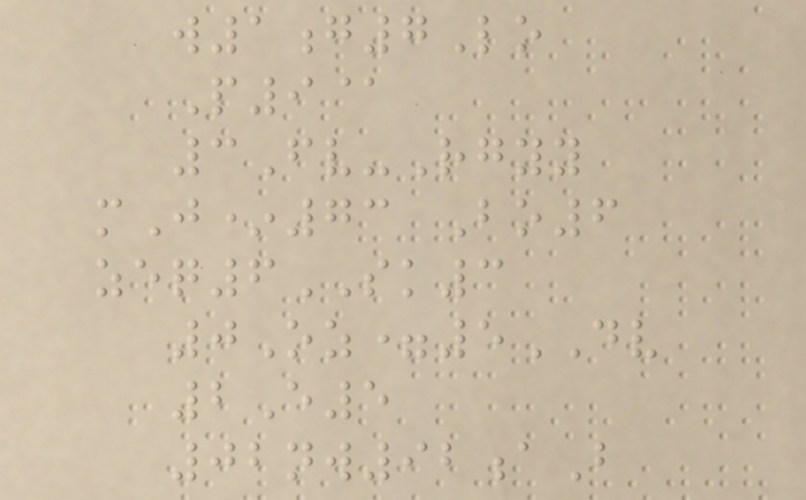w1g7Lo
P9@
3Fv-Rgyy
mJ*73 Bo6
zeq6SK3
0Oz=5DV
2E5
02nw92aB
